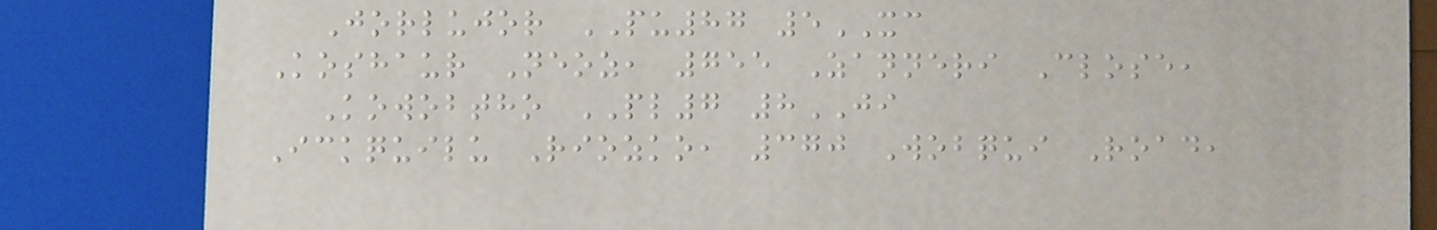Jorlujor PU87 5XC
Koshaur Neoz, 755 Zanneri Close,
Kowobtho PL7 8JI
Ickquilu Riozko, 370 Wobqui Road,
